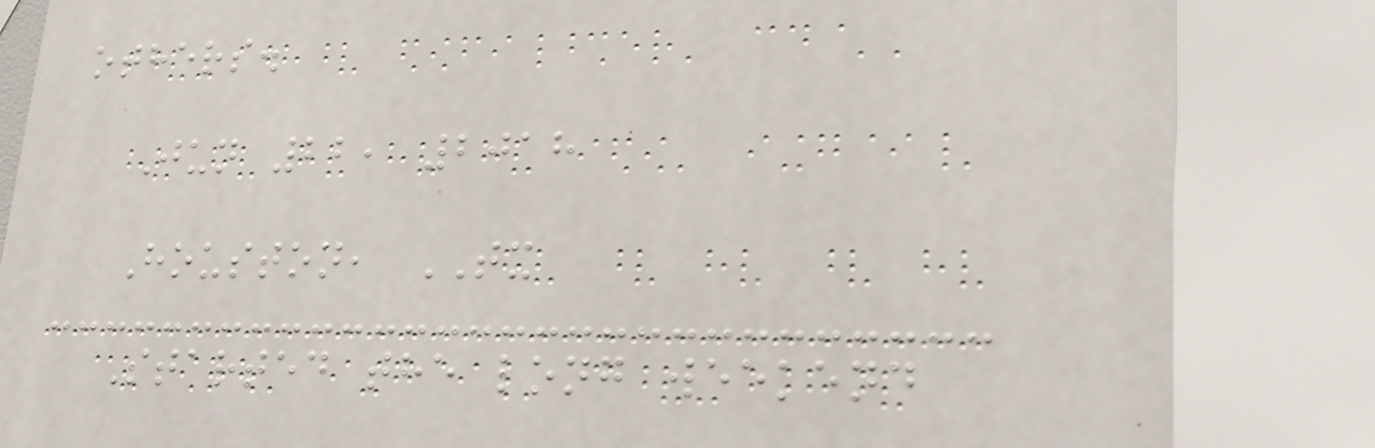others.
Jun 22, 2018
Houston, TX
Started the long weekend
